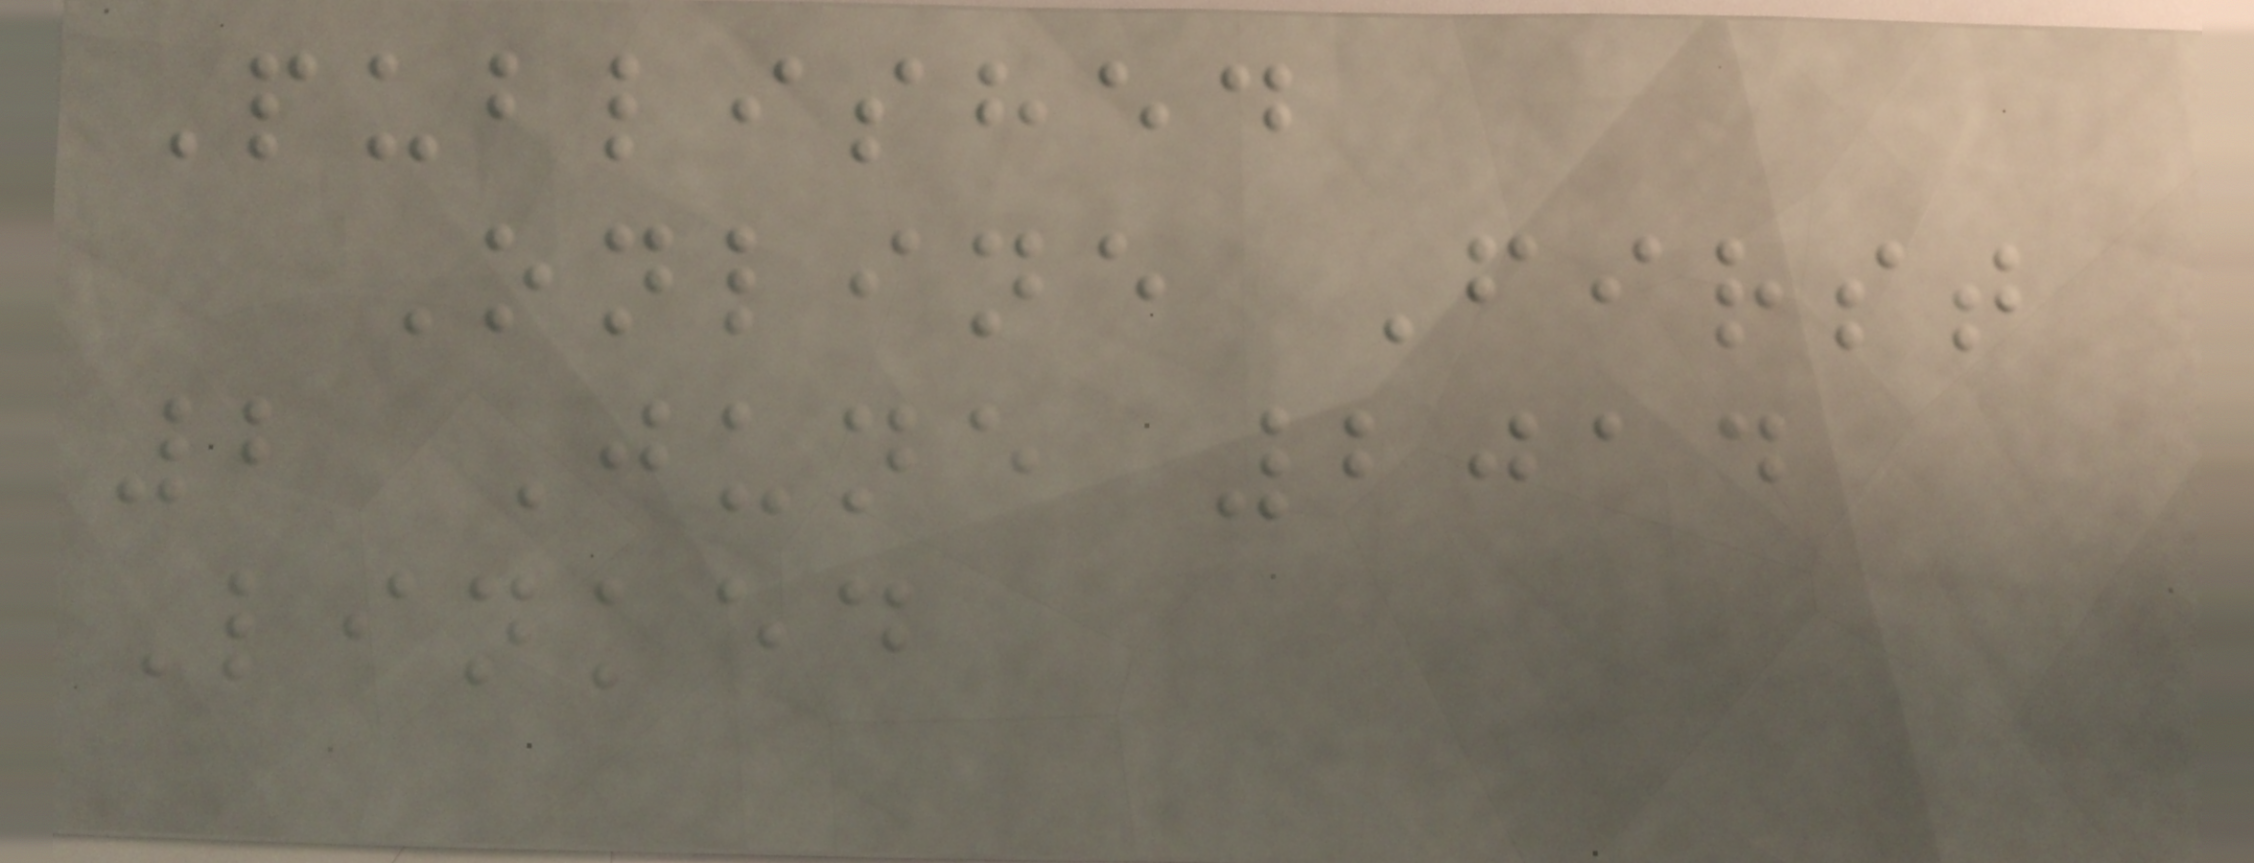Published
Online First
2 June 2014
Linked
